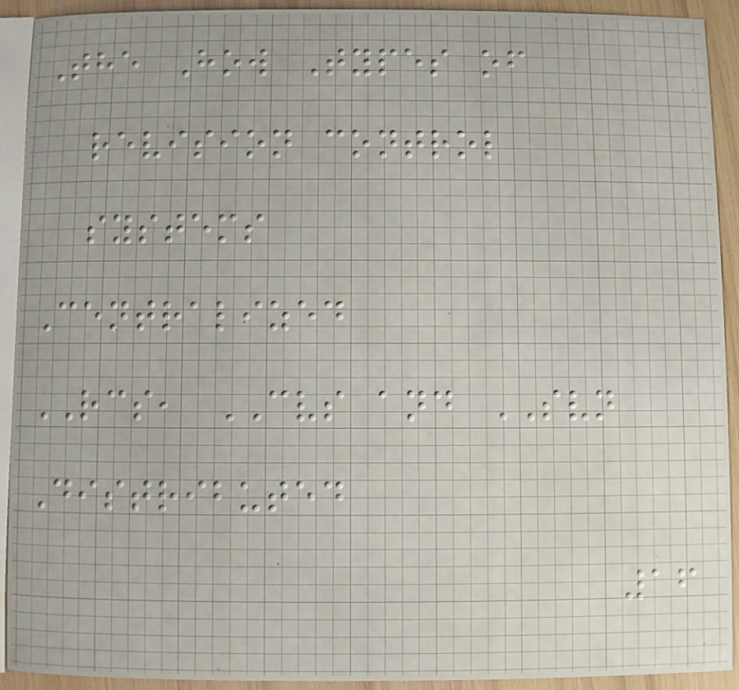The How Types of
revision control
systems
Centralized
RCS, CVS and SVN
Distributed
16
